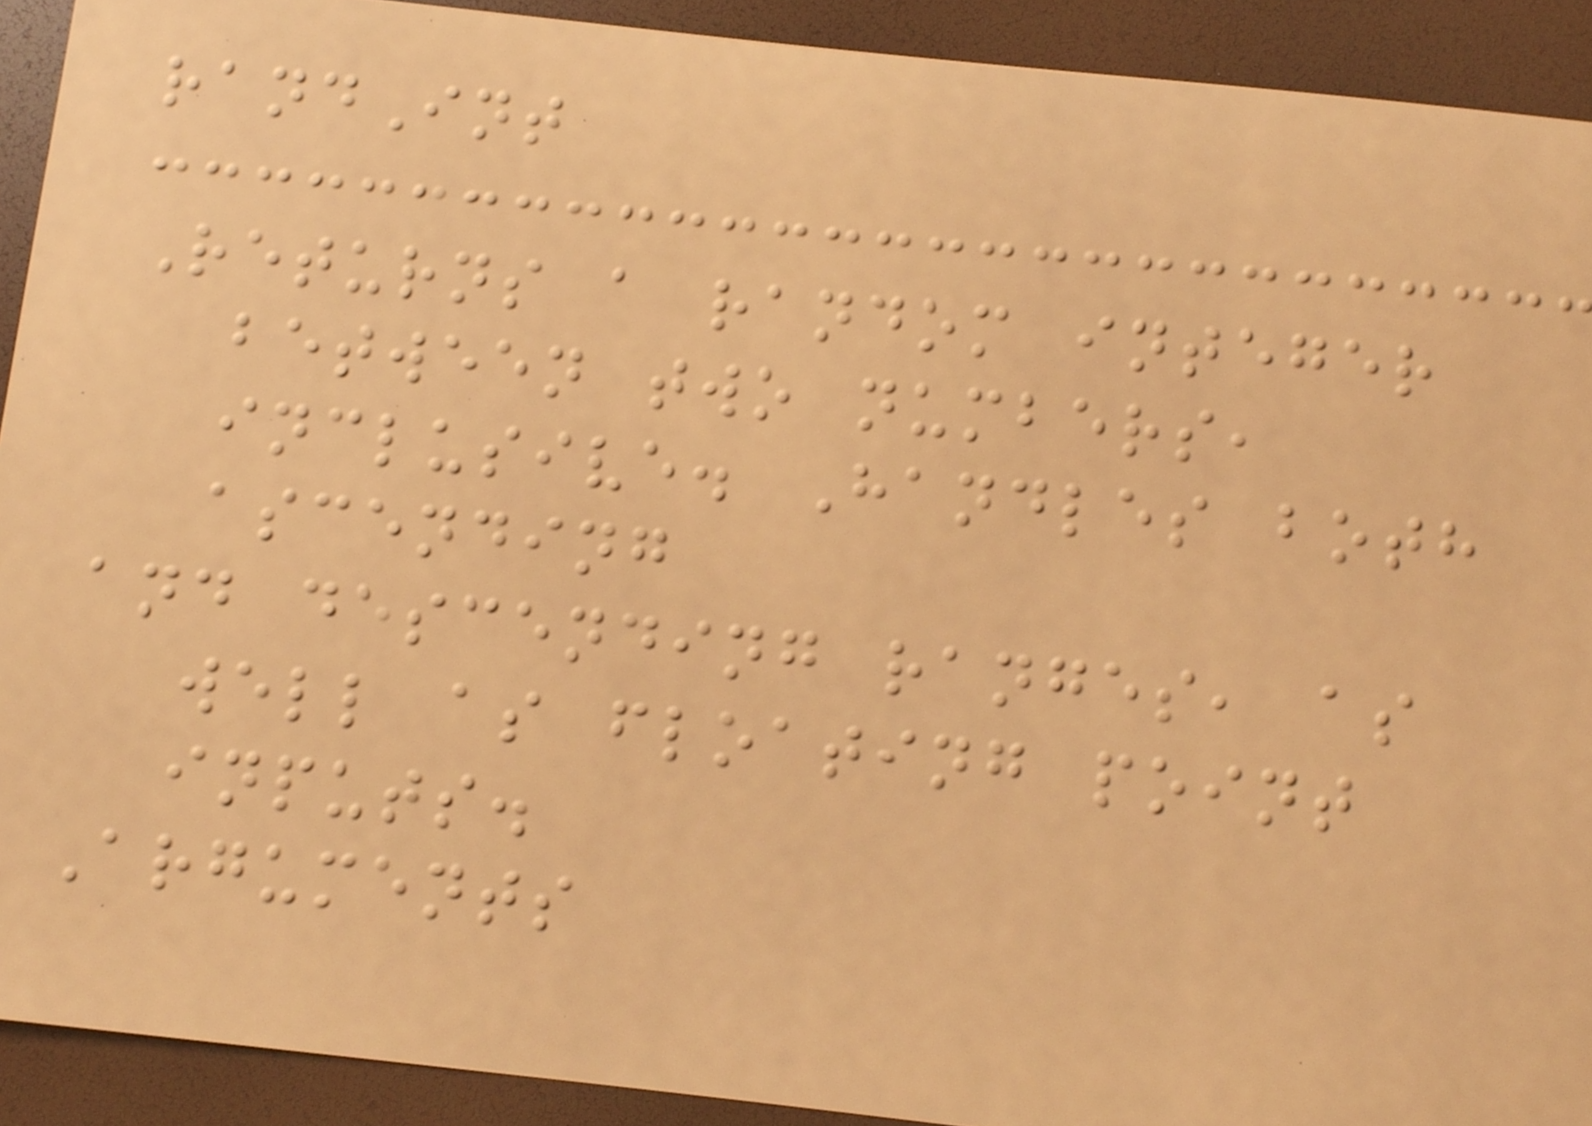randInt
Returns a random integer
between two numbers,
inclusive. Handles both
ascending
and descending ranges, as
well as floating point
inputs.
Arguments
